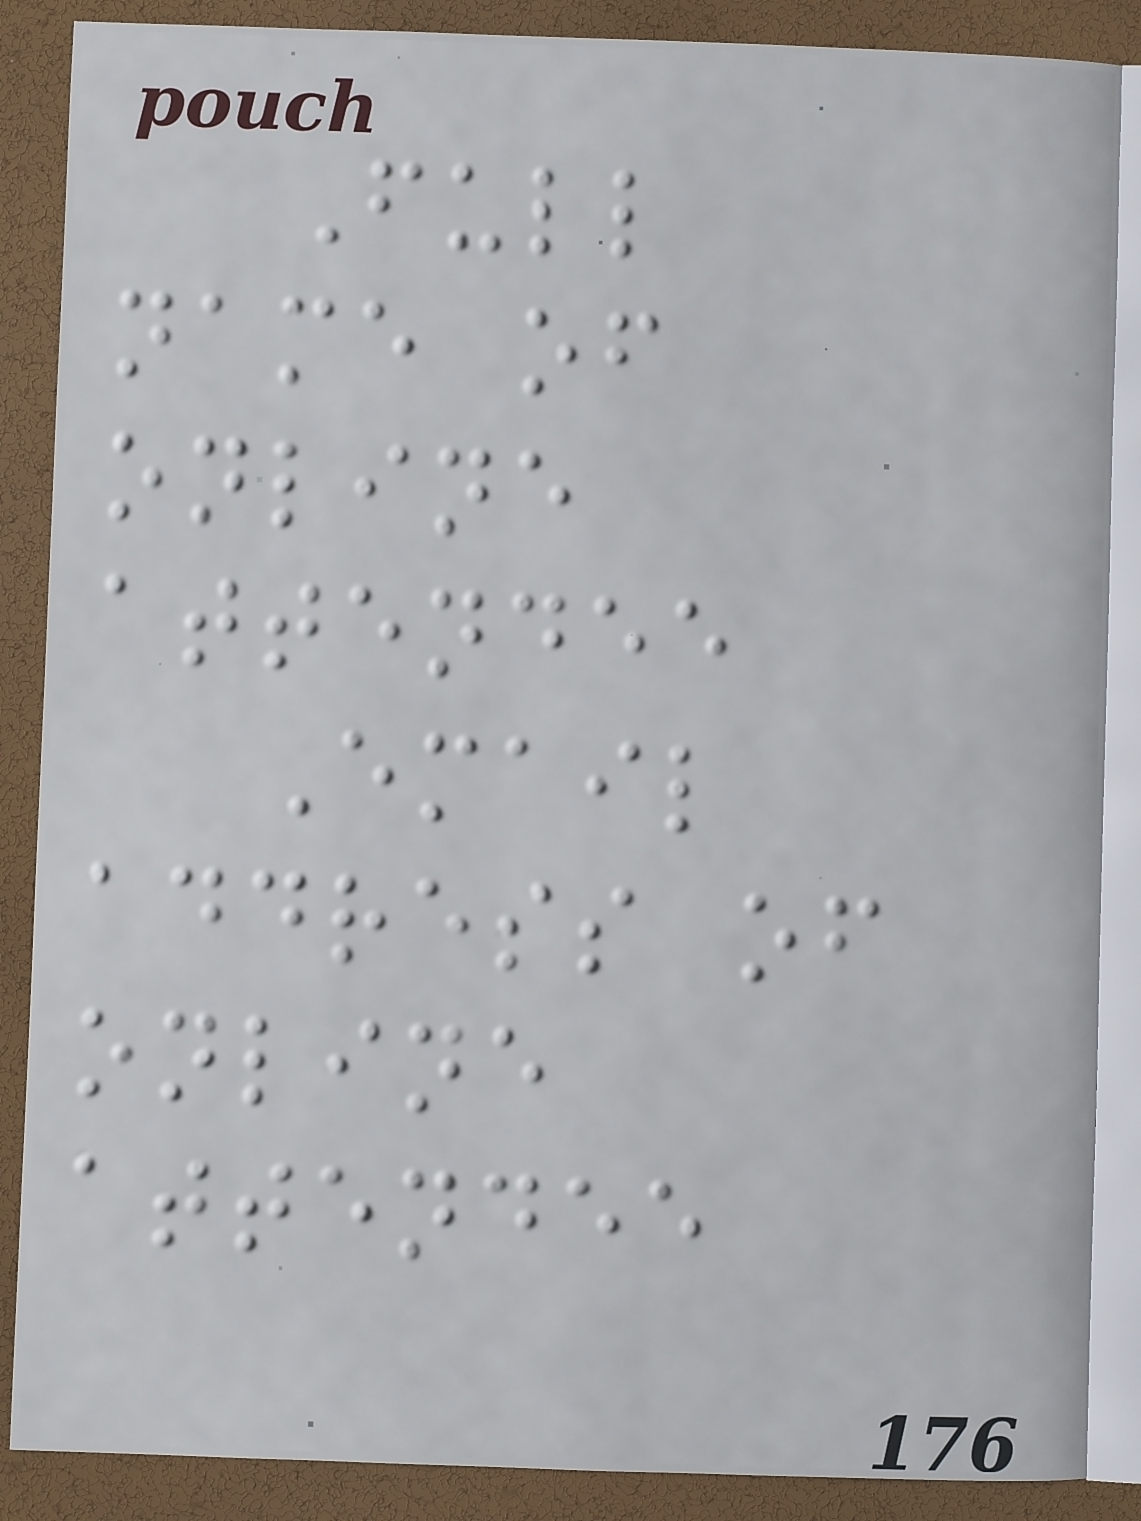Full
name of
online
attendee
Email
address of
online
attendee
